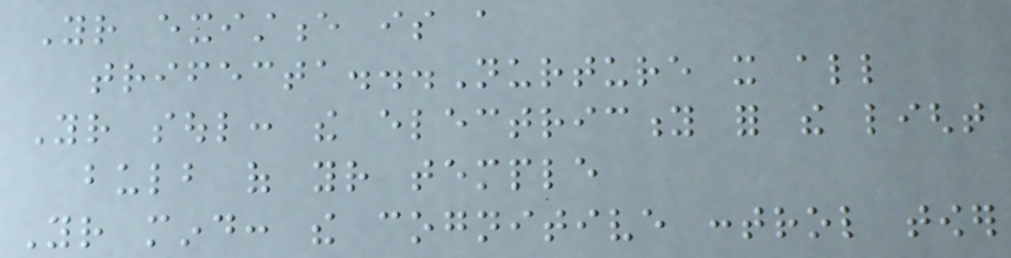Your existence is a
trifecta...Nurture it all
Your soul: the electricity for the light
bulb of your temple
Your mind: the cognitive control tower
